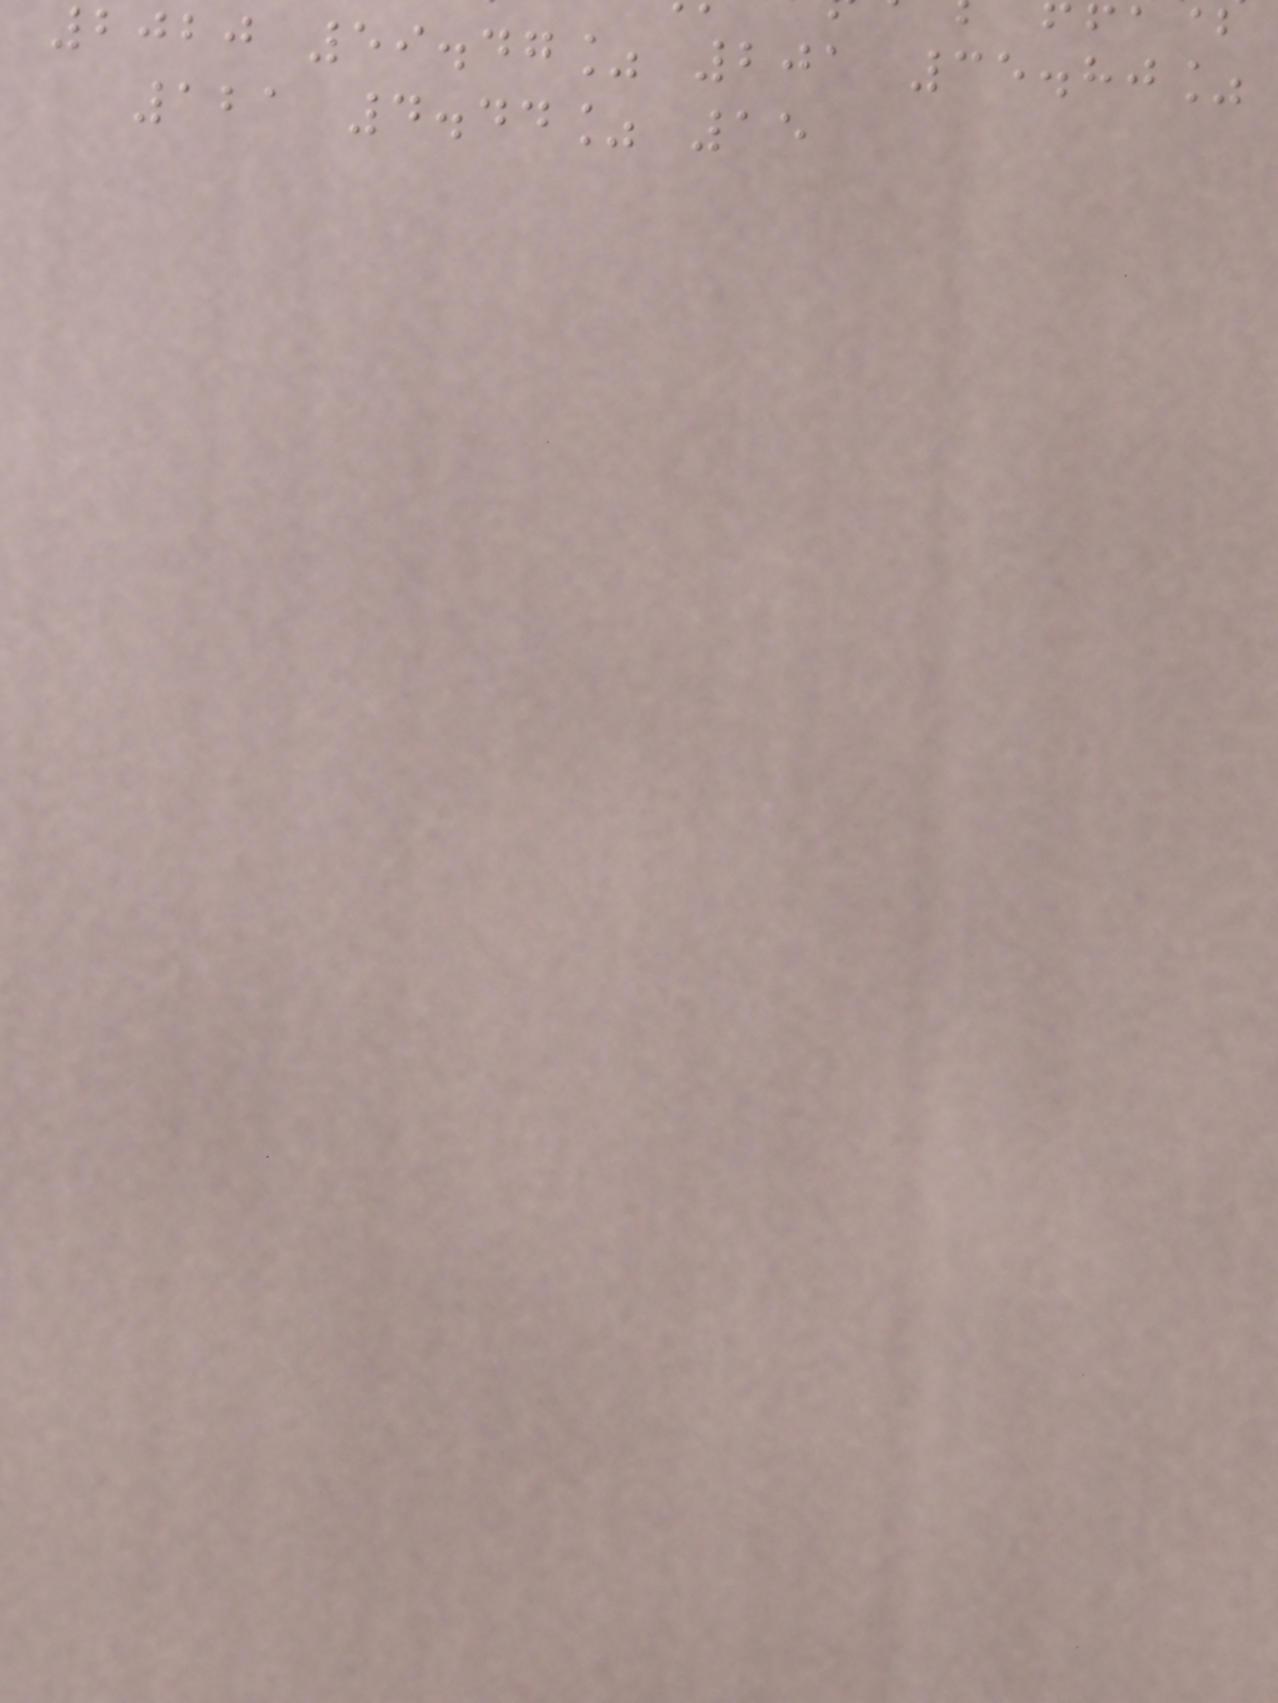2020 59.47% 201 35.80%
121 4.44% 15
